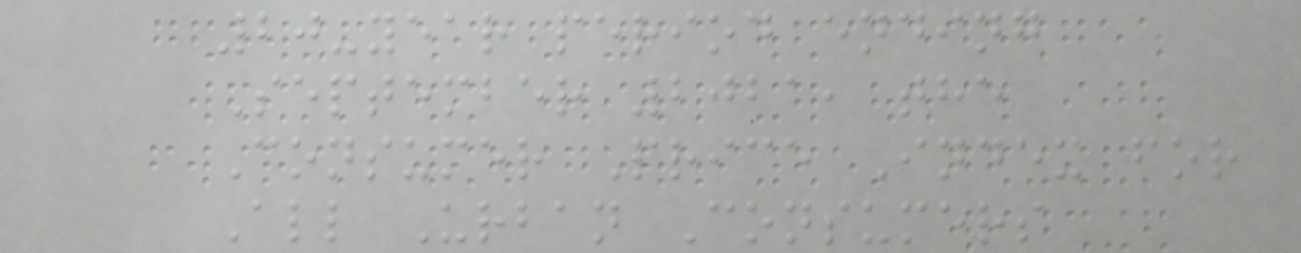20-year period ending
September 2021, the
Consumer Price Index for
All Urban Consumers
